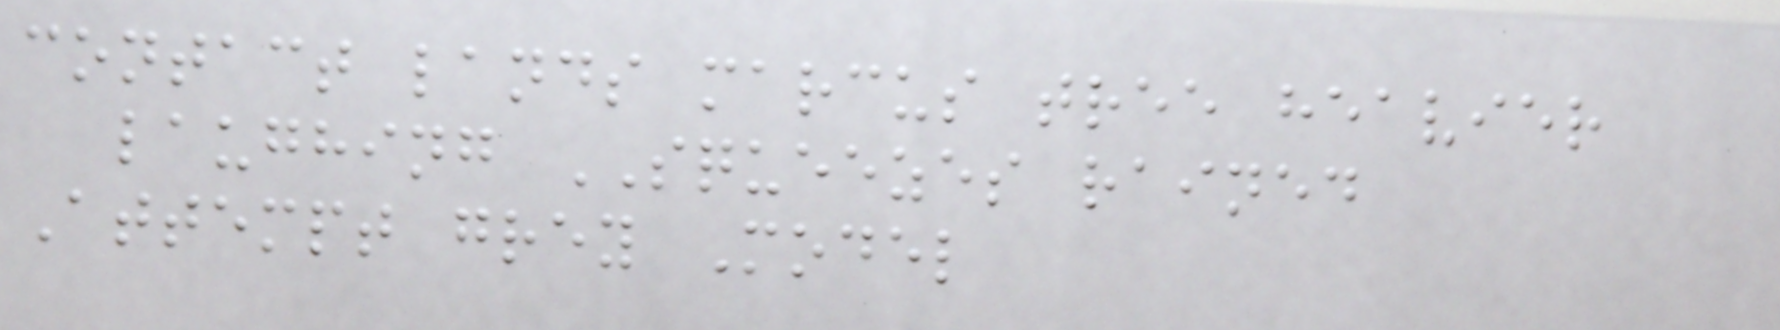contact lands marcus tree heavier
laughing SQUEEZES rained
Attempt grey Model
